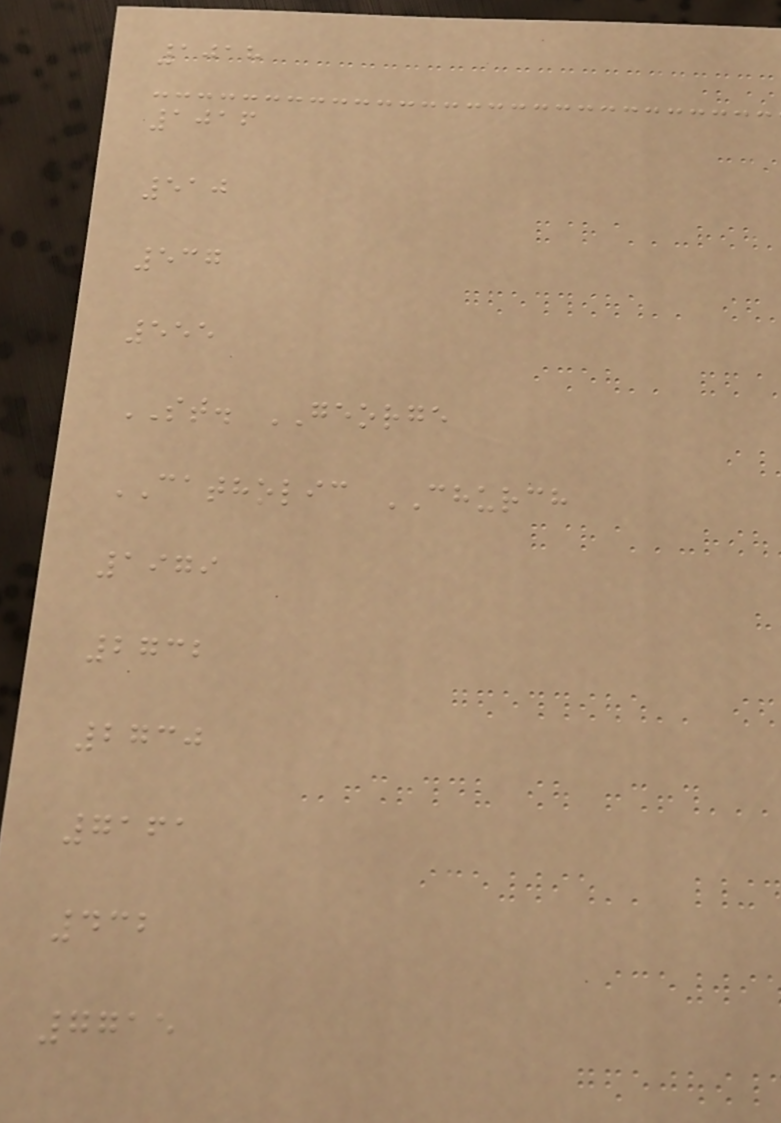1018
1016
510
537
555
ST. GEORGE
CATHOLIC CHURCH
1979
2732
2730
7161
432
7715
